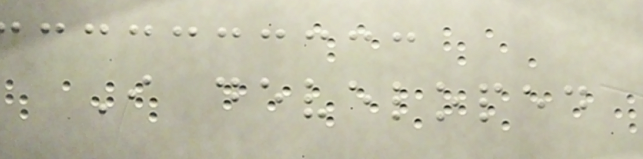I developed
